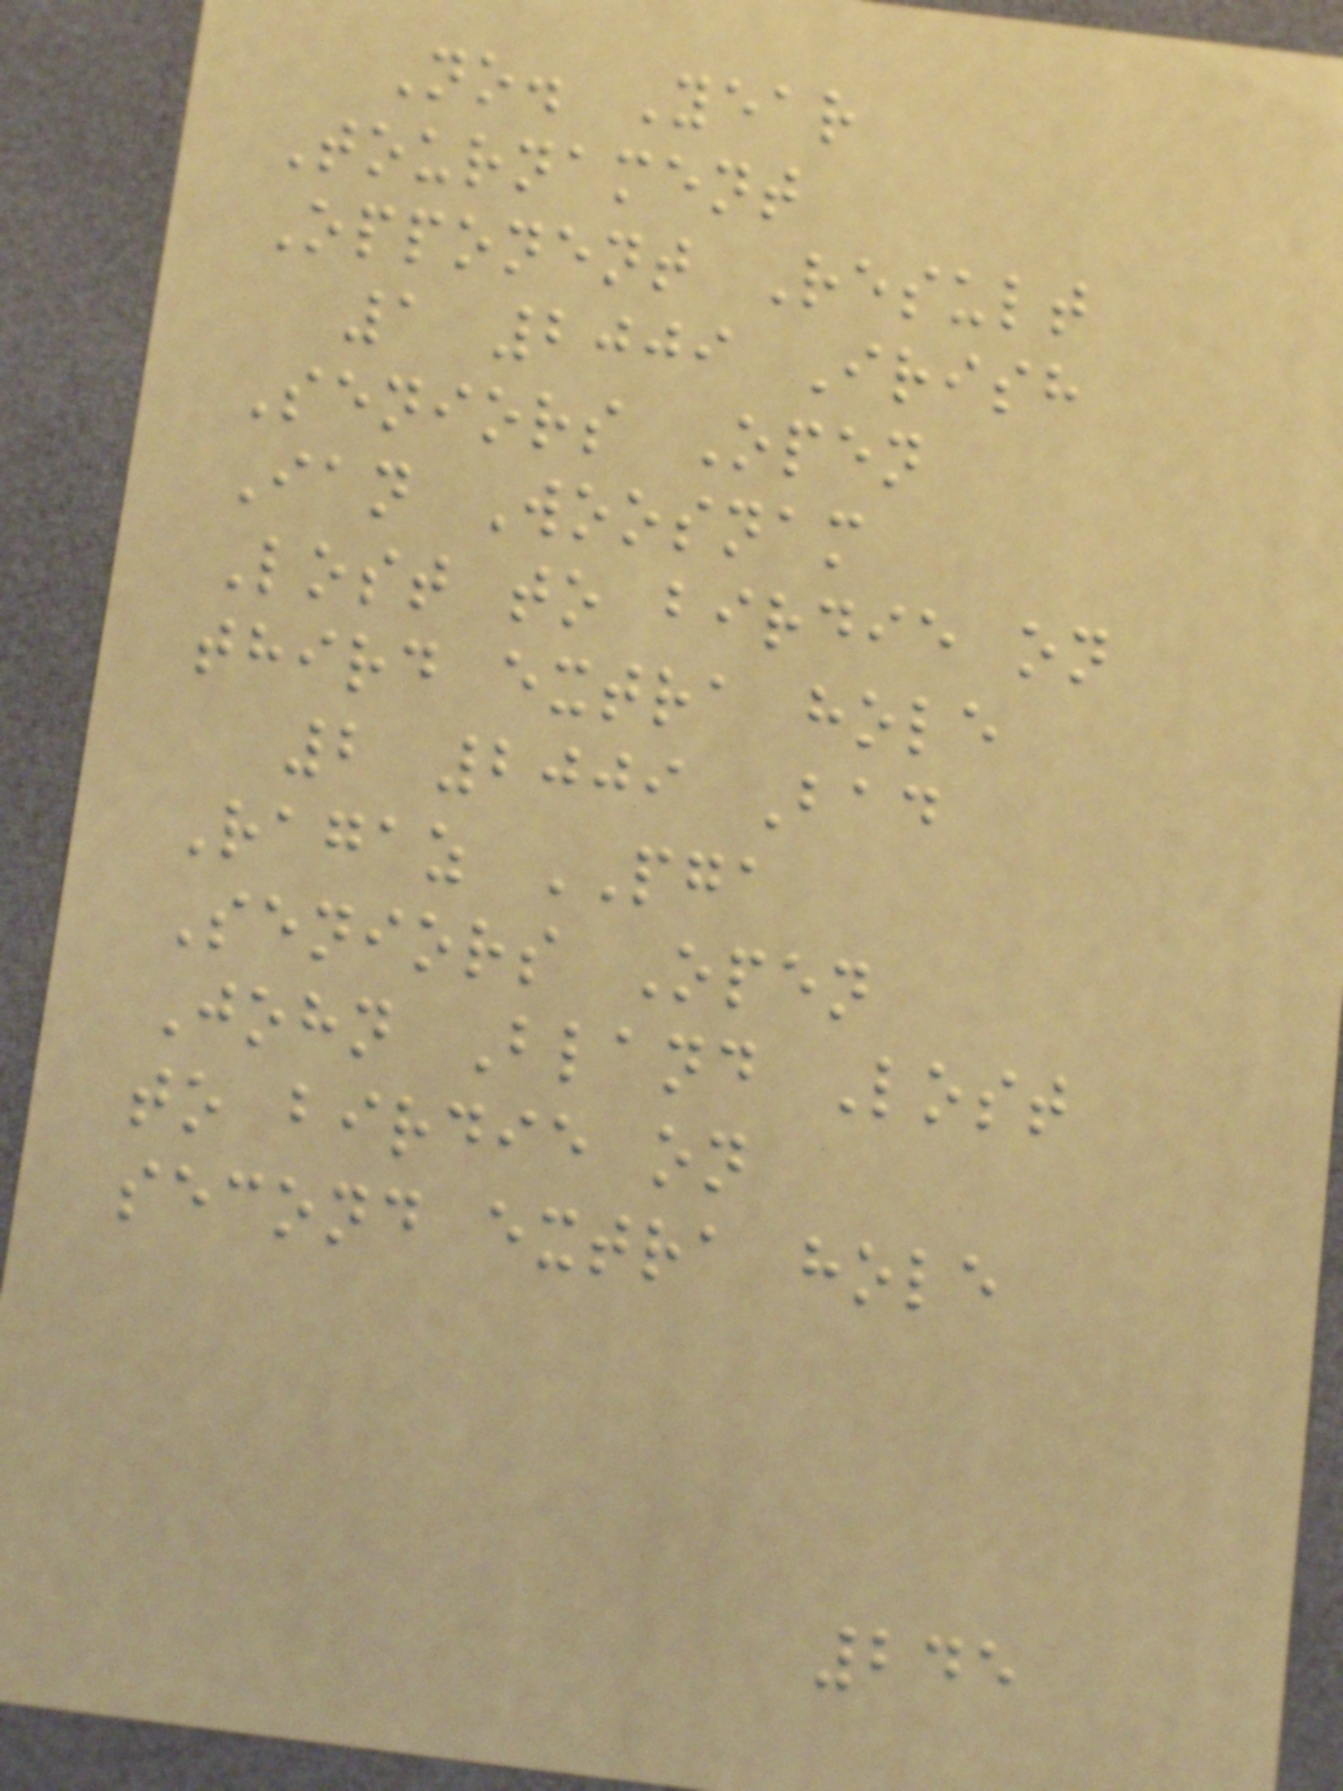No. Year
Tournament
Opponent Result
1 2009 Irish
Seniors Open
Ian Woosnam
Lost to birdie on
third extra hole
2 2009 Bad
Ragaz PGA
Seniors Open
John Bland Lost
to birdie on
second extra hole
245
